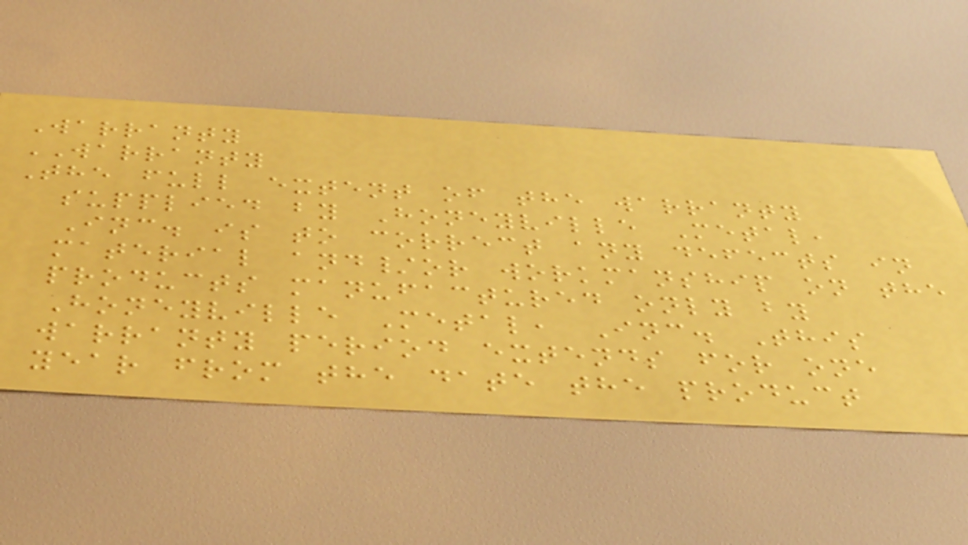Warranty
WARRANTY
The full extent of the warranty
supplied by Honeyville Metal,
Inc. is to correct any defects in
material and/or workmanship on the
products manufactured only by
Honeyville Metal, Inc. This
warranty period extends for one
year from the date the product
